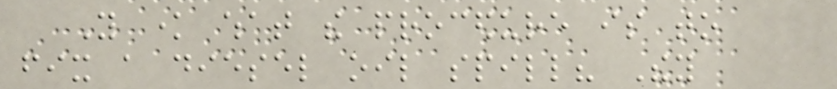You know what the procedure is to
fix a diesel oil spill? They
